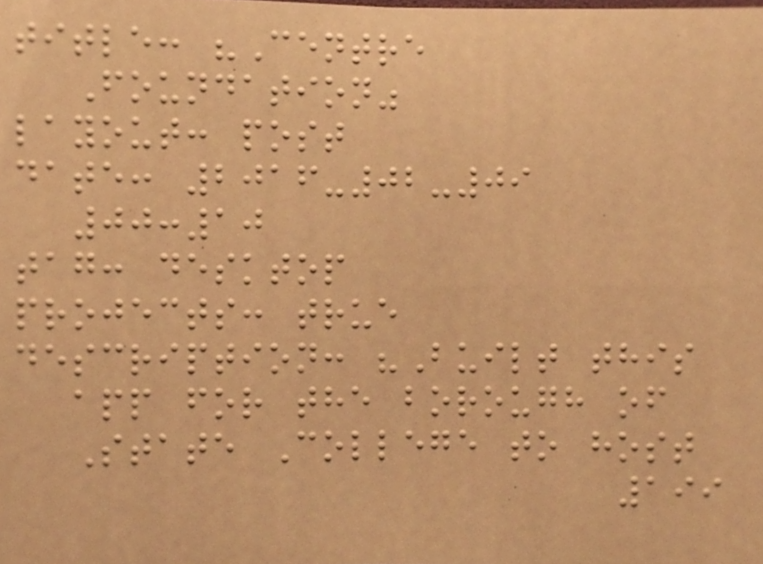title: "Centre
Foundation"
layout: post
date: 2016-02-09
00:10
tag: desktop
projects: true
description: "Built this
app for the borough of
State College to host
199
